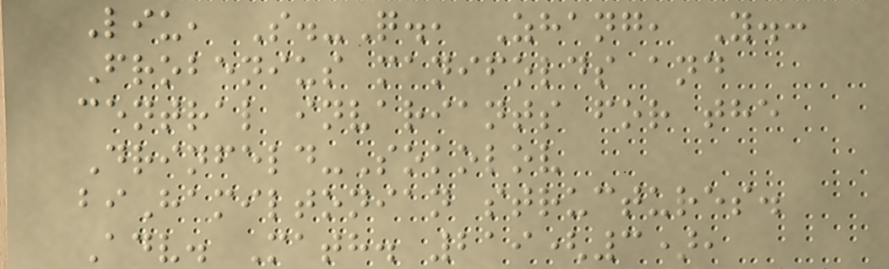Liu, S.-Q., Zhang, Y.:
Frobenius manifolds and
central invariants for the
Drinfeld-Sokolov
biHamiltonian structures.
Adv. Math. 219(3),
